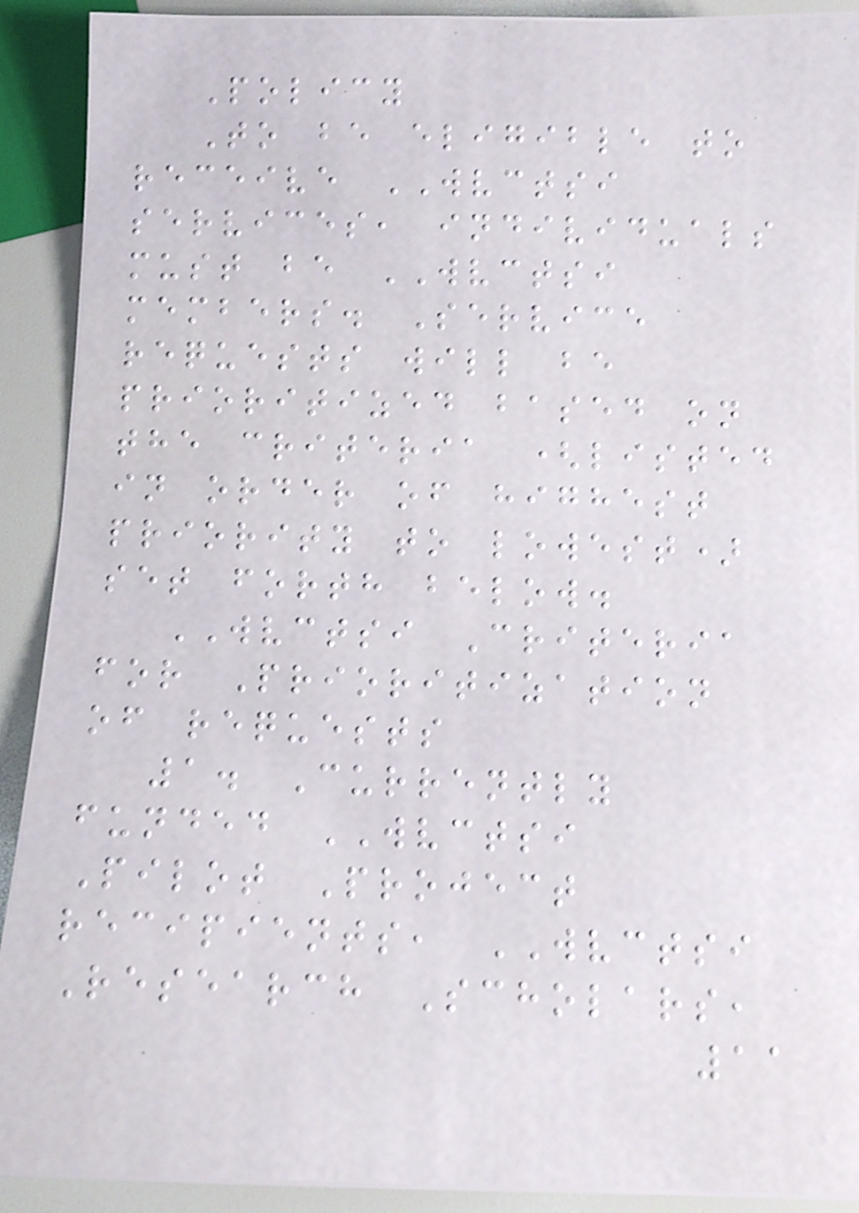Policy
To be eligible to
receive WVCTSI
services, individuals
must be WVCTSI
members. Service
requests will be
prioritized based on
the criteria (listed
in order of highest
priority to lowest)
set forth below.
WVCTSI Criteria
for Prioritization
of requests
1. Currently
funded WVCTSI
Pilot Project
recipients, WVCTSI
Research Scholars,
11
